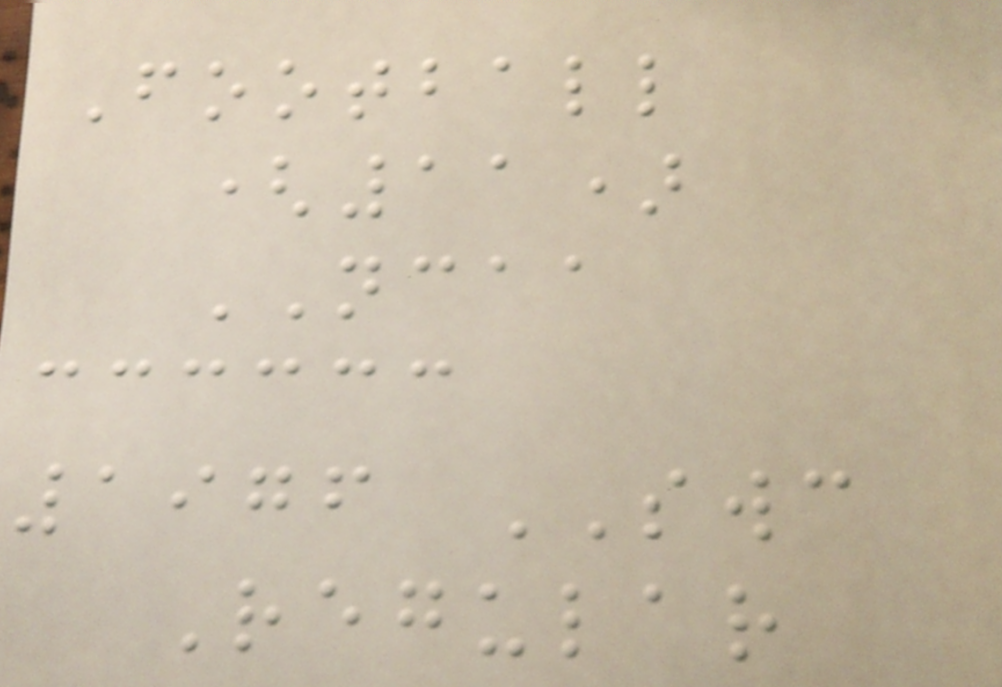Football
(11)
NCAA
1976 SWC
Regular
